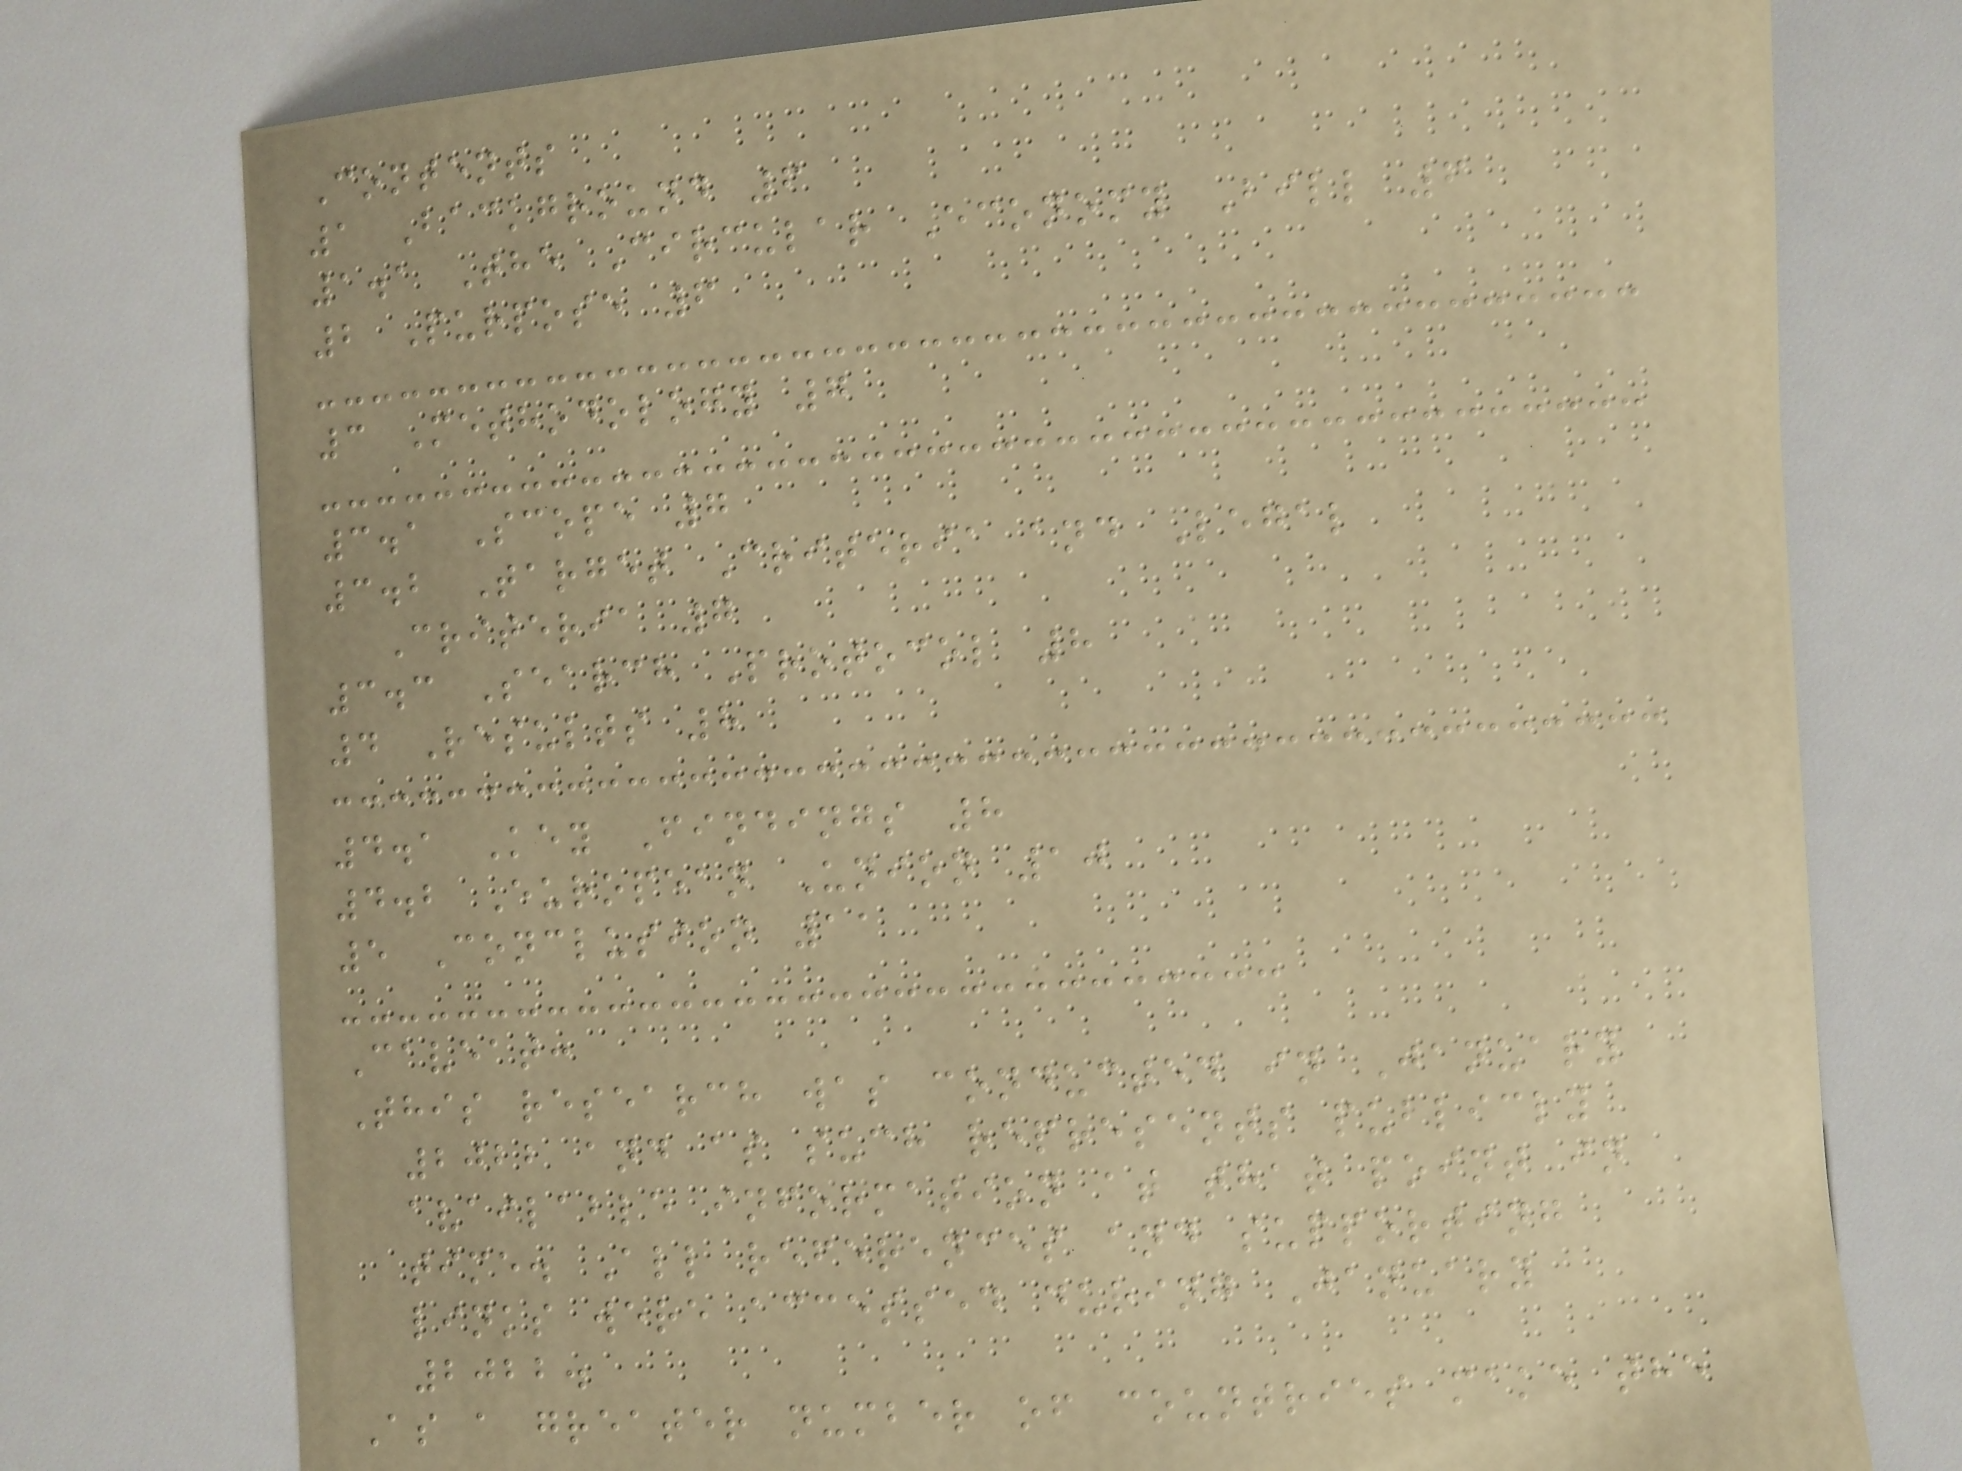Contents
1 Background 6
1.1 The Circular Economy Bill 6
2 Purpose 6
3 Methodology 7
3.1 Scope 7
3.2 Target Criteria and Legal
Criteria 7
3.3 Search Protocol 8
4 Results 8
4.1 Key Findings 8
4.2 European Union 10
5 Conclusion 11
Caveat:
This research was conducted in January
2022 and as such represents publicly
available information at that point in
time. All references and supporting
links were accessed during January
2022.
As a greater number of countries make the
